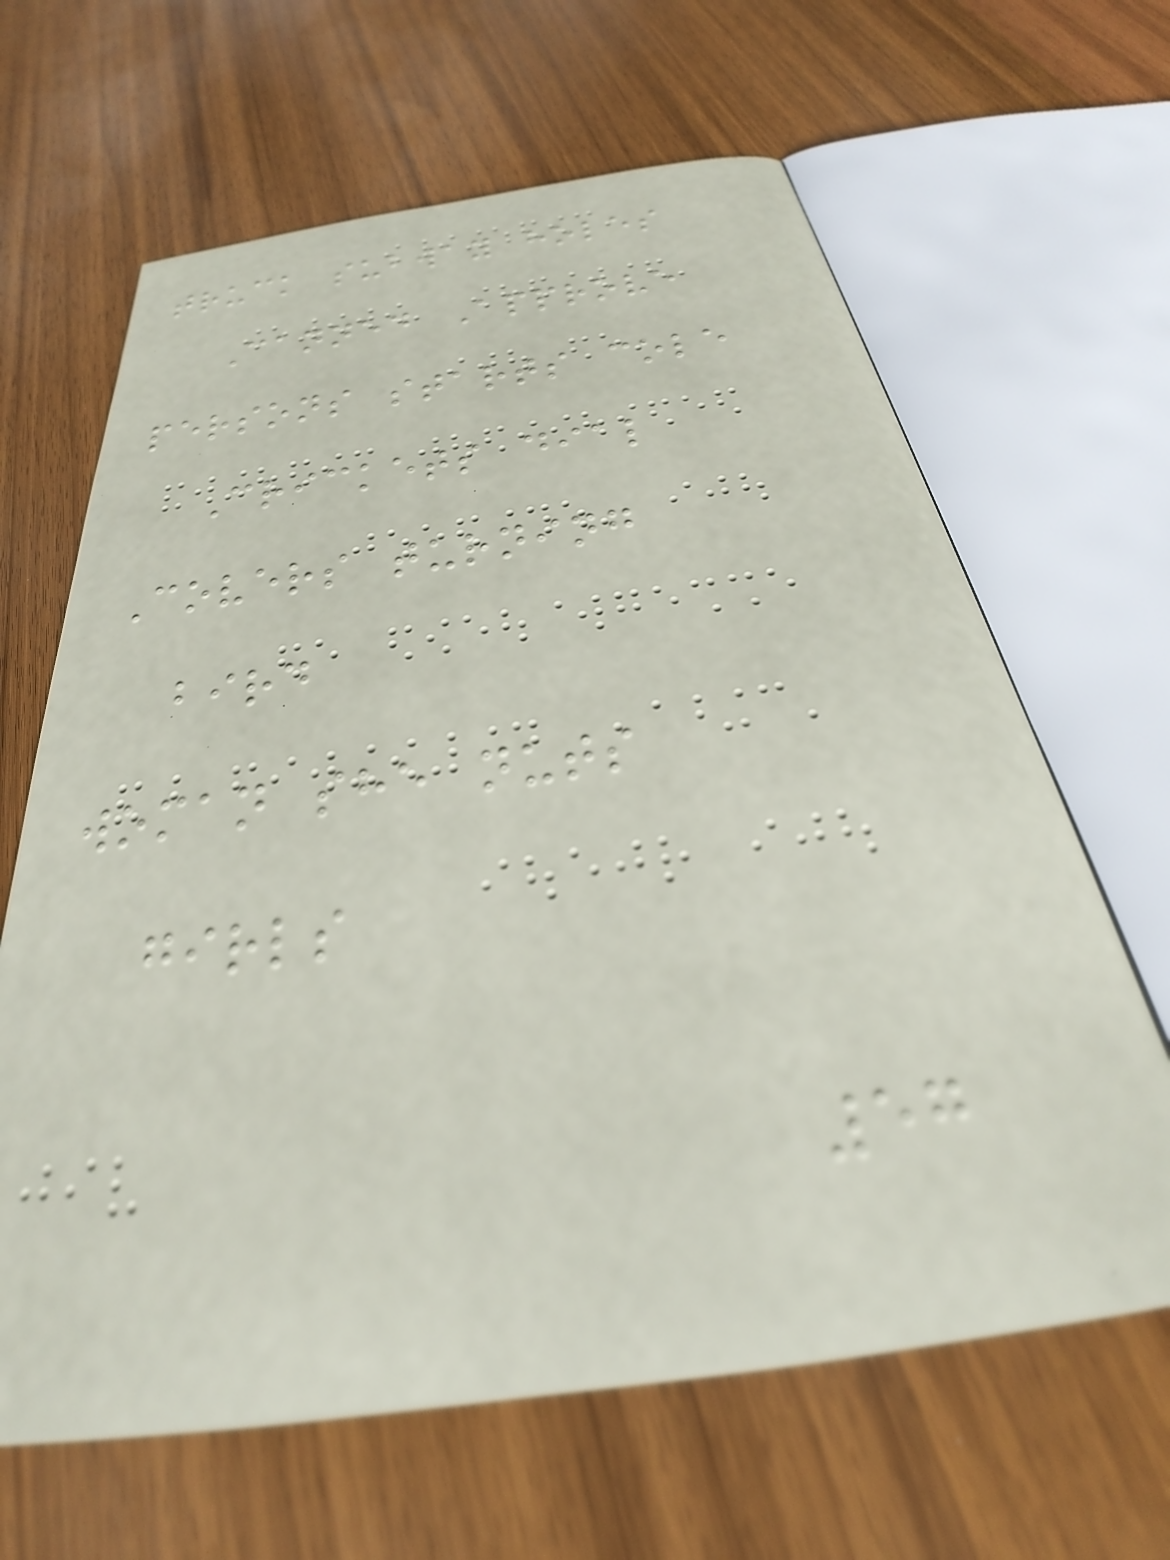truck subway holes
Canned Approve
persons starts cole
Crickets dial
Covers turning
bird
woman she nuts
girls
57
